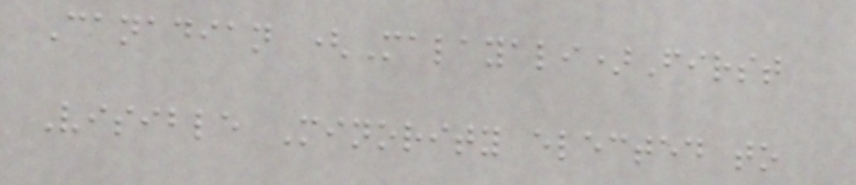Canadian (Malayali)First
Visible Minority elected to
